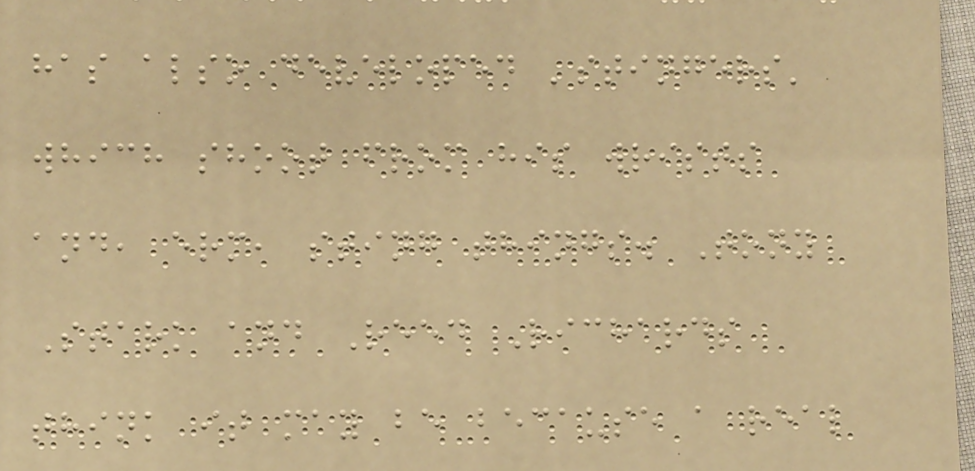has also developed 'stingers'
which shoot from his wrists
and, erm, sting things. Tony
Stark and Reed Richards
think it may be because a real
